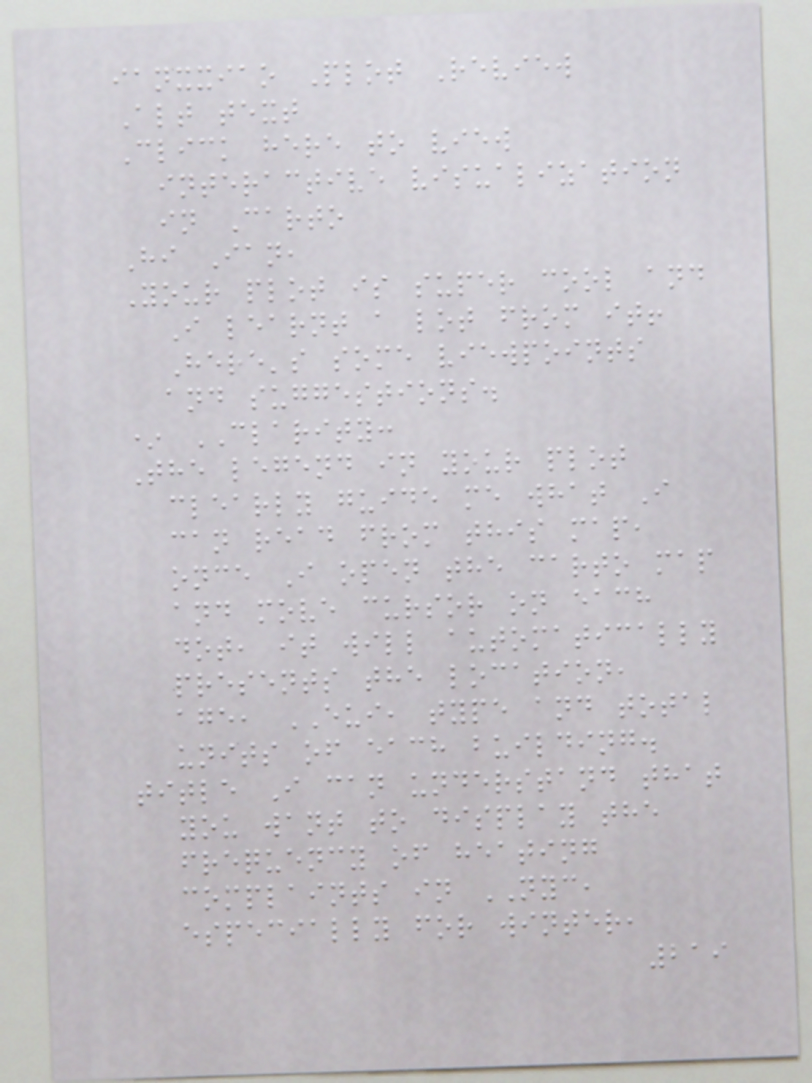ianxxiao Plot Review
Alt text
Click here to view
interactive visualization
in Carto
Hi Ian,
Your plot is super cool and
I learnt a lot from it!
Here's some viewpoints
and suggestions.
* CLARITY:
The legend in your plot
clearly guide me what I
can read from this map,
once I open the carto map
and move cursor on each
dot, it will automatically
presents the location,
age, EUI, type and total
units of each building.
title I can understand that
you want to display the
frequency of heating
complaints in NYC,
especially for winter,
219
